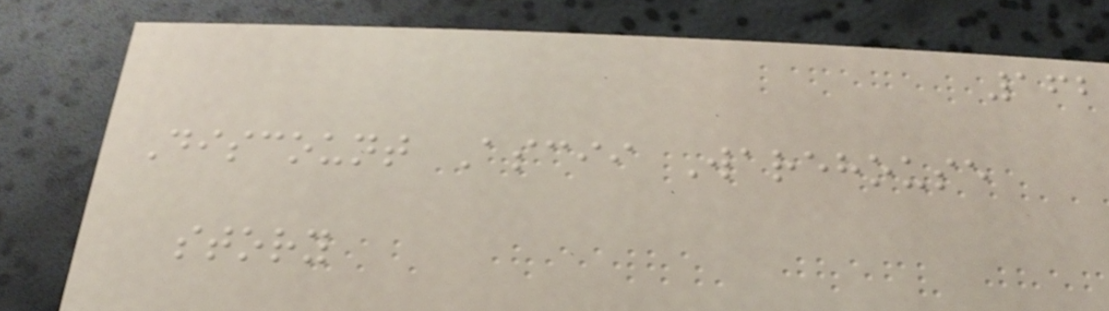162
Discount Ascii Warehouse
story
